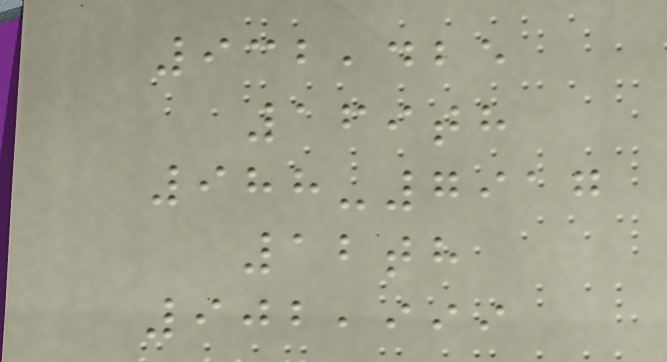932,425
169th
988-7917
12th
902,999
